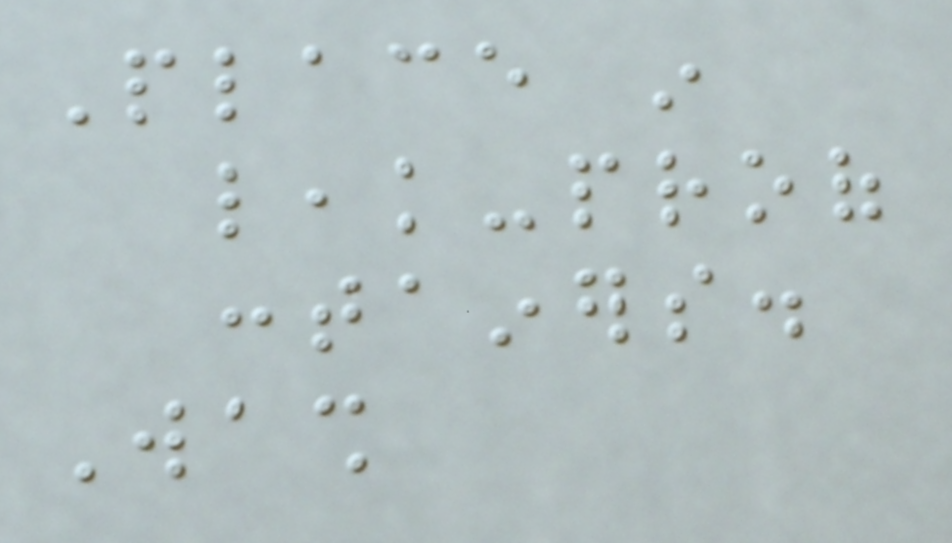Place in
leak-proof
containers.
Wash
